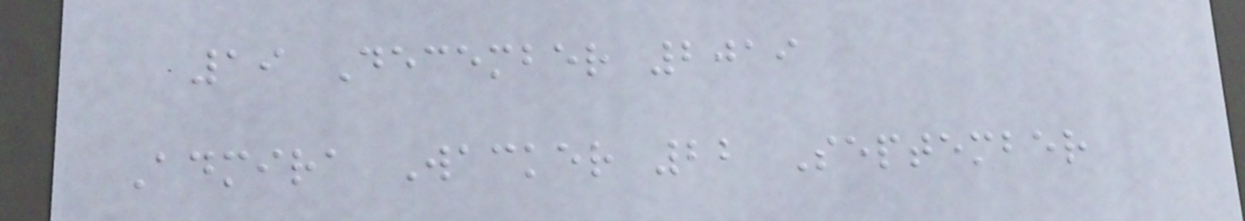19 December 2019
Admira Wacker 22 September
